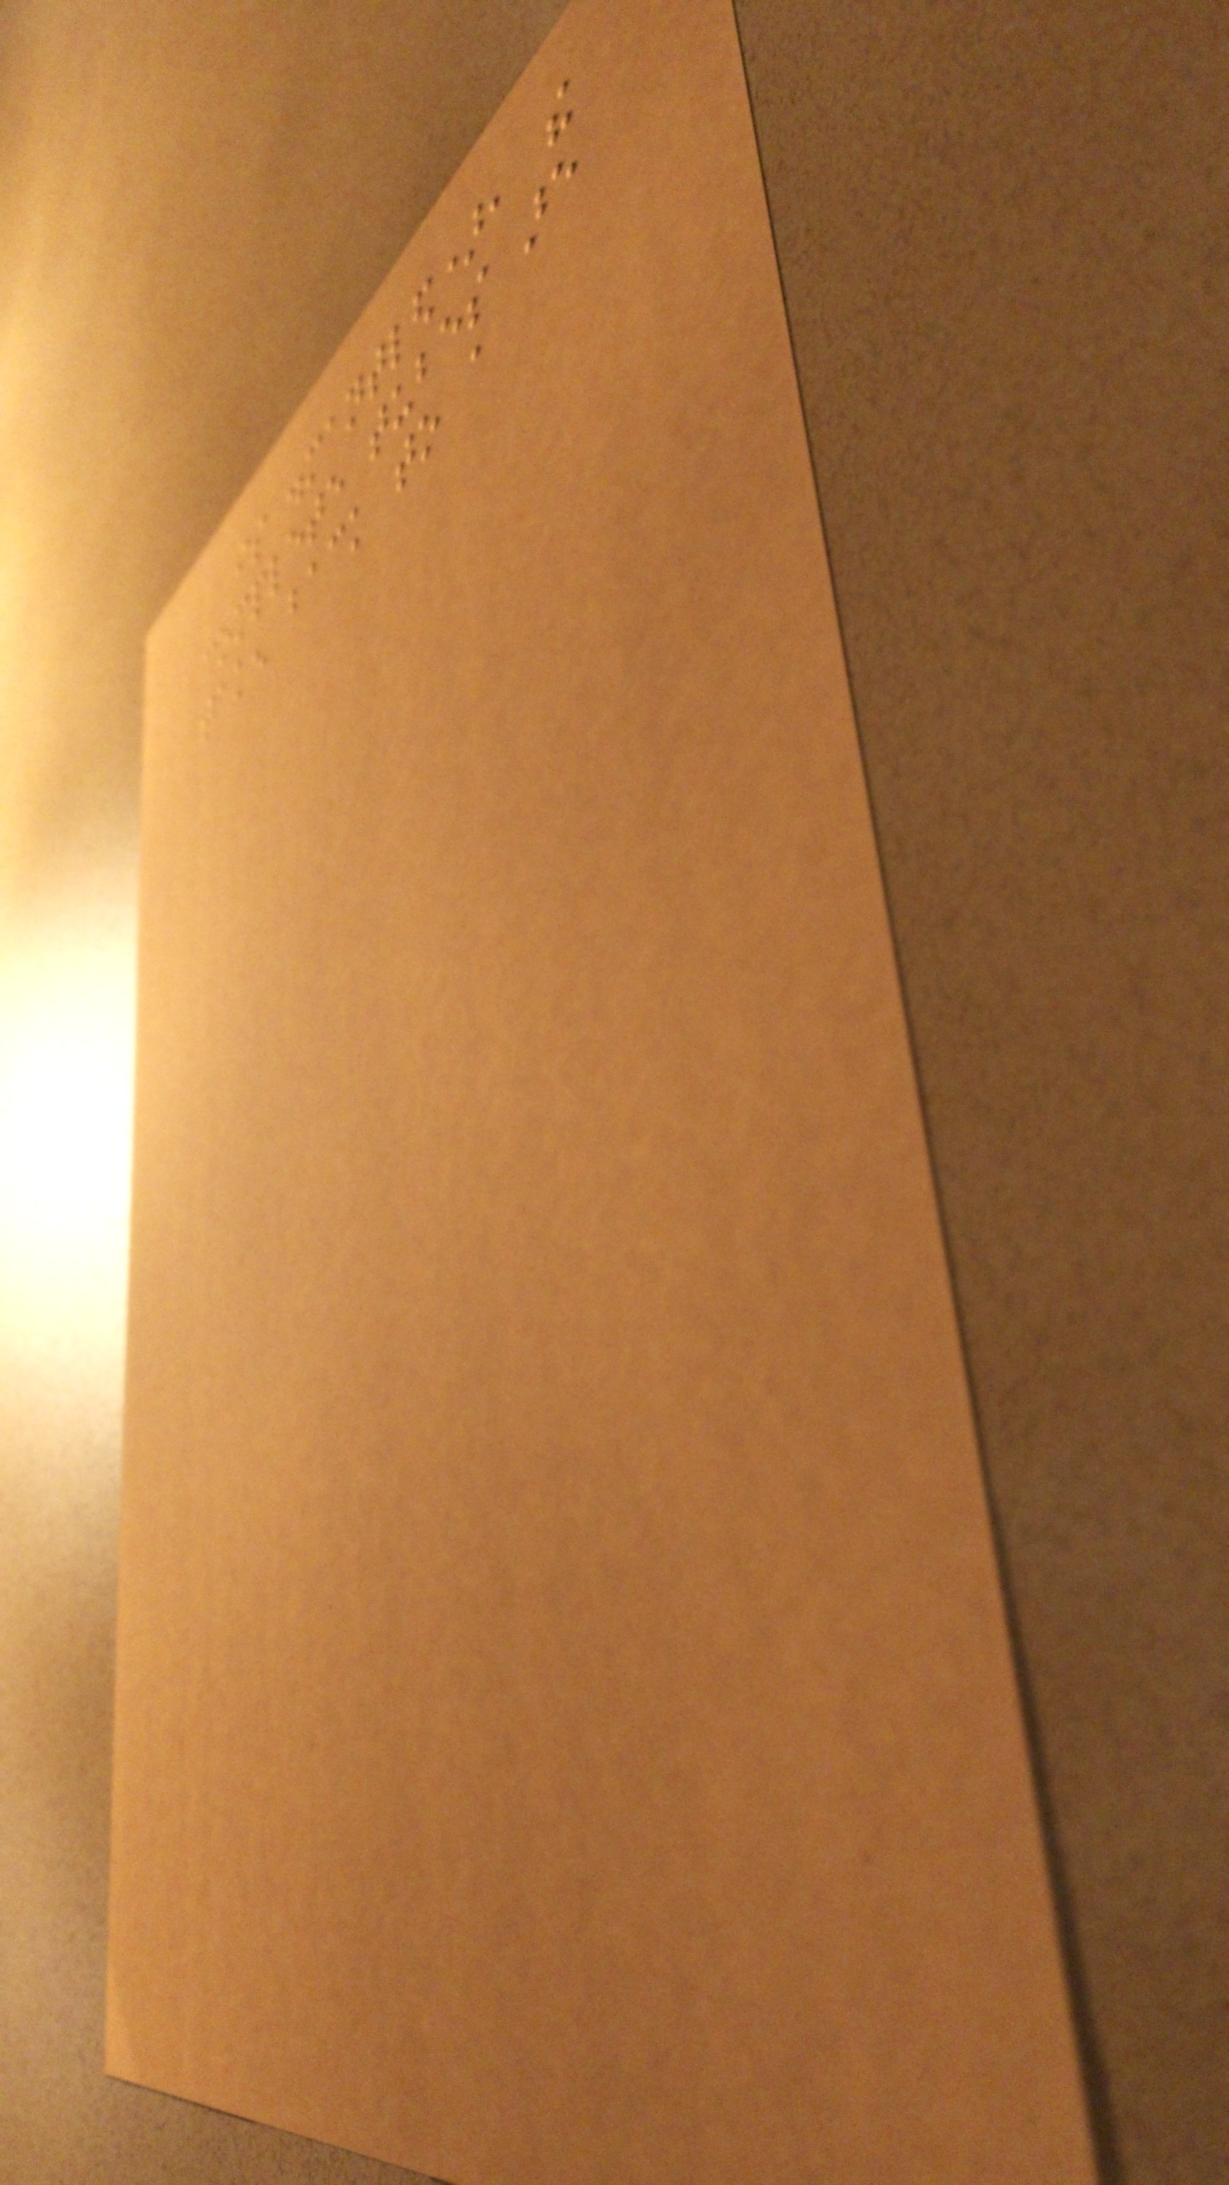is dismantled), the
complete tubes are
taken back to a
